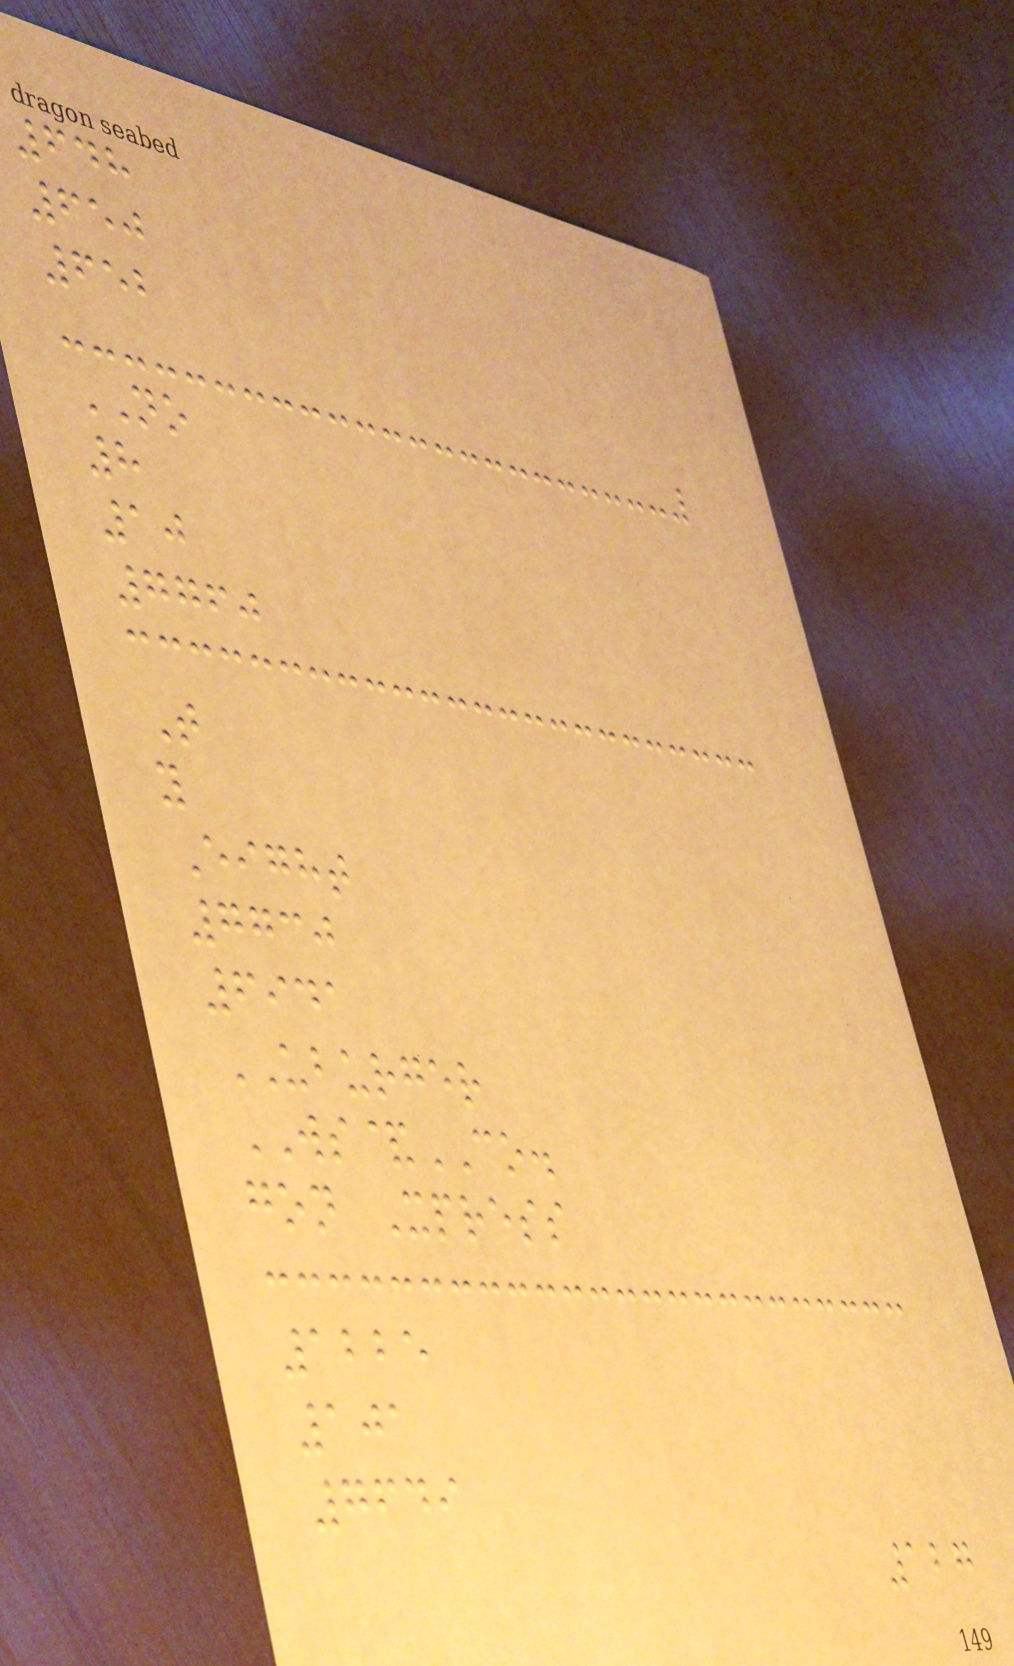648
650
652
NO
8
10
7760
T
y
Eight
7730
6941
UBURGER
WS&CO.
gon Xpress
1225
101
7649
127
